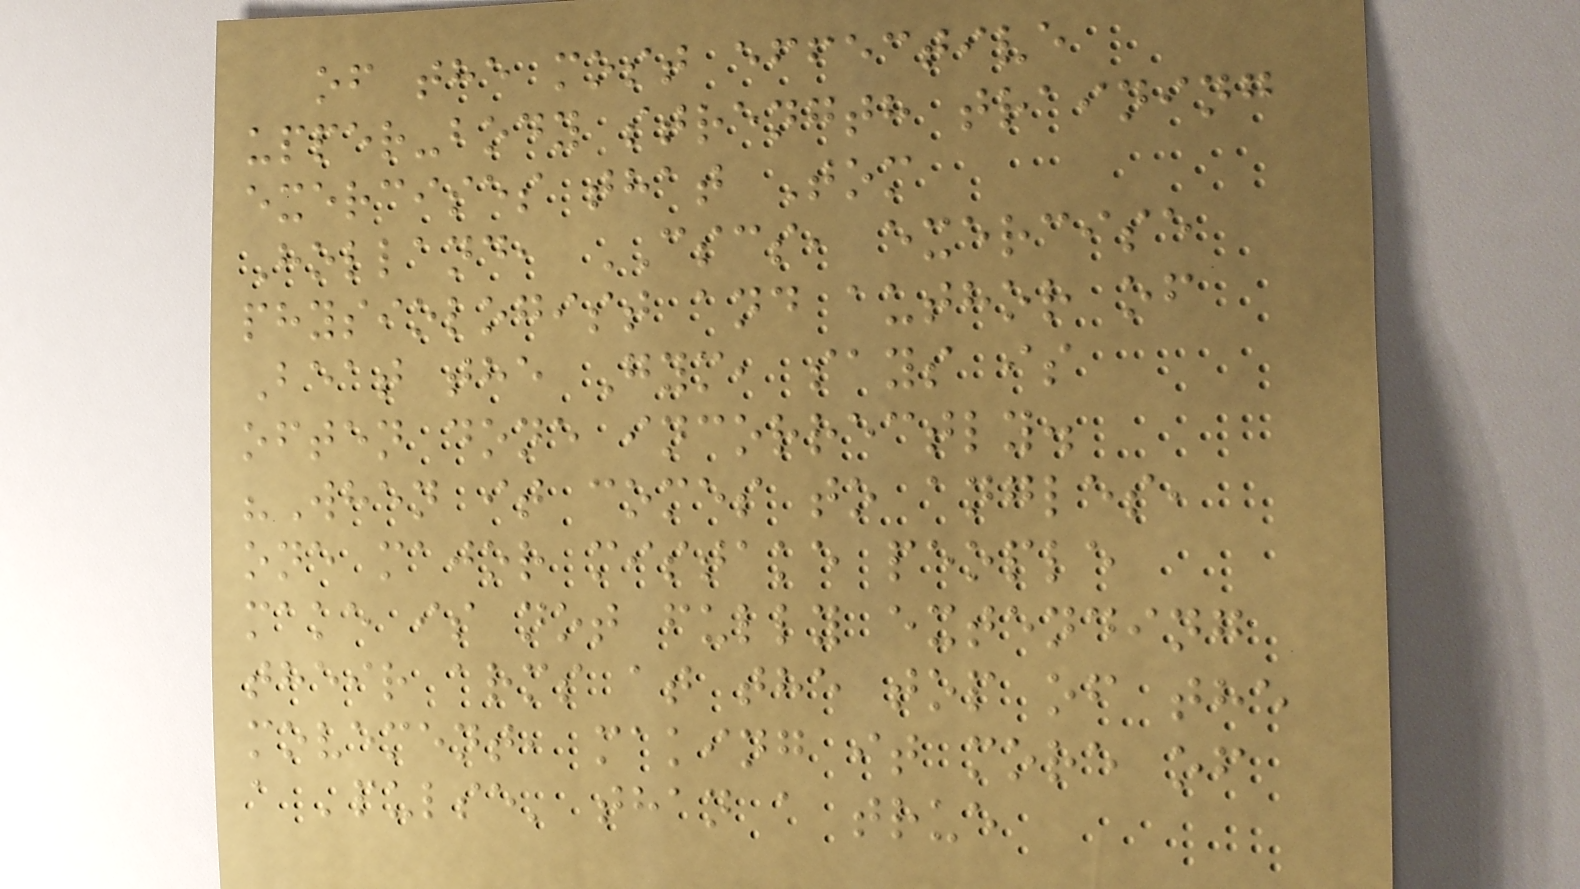of the most effective
upper-body strength training
exercises that Tom
Holland, CSCS, exercise
physiologist and author of
Beat the Gym, says is
often done incorrectly.
"When it comes to angles,
one major mistake people
make is not fully extending
their arms at the top of the
movement, making it more of
a 'pulse' than a true
